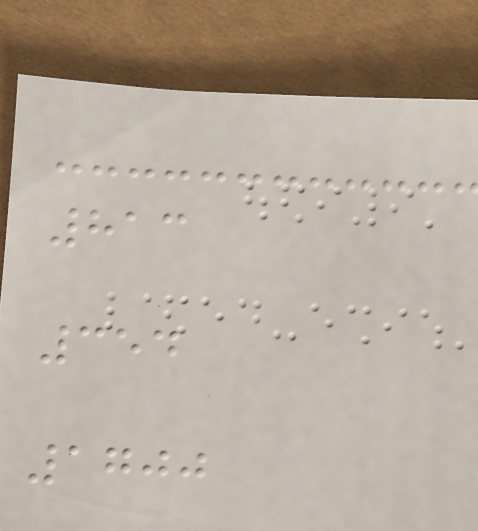813
354
1700
